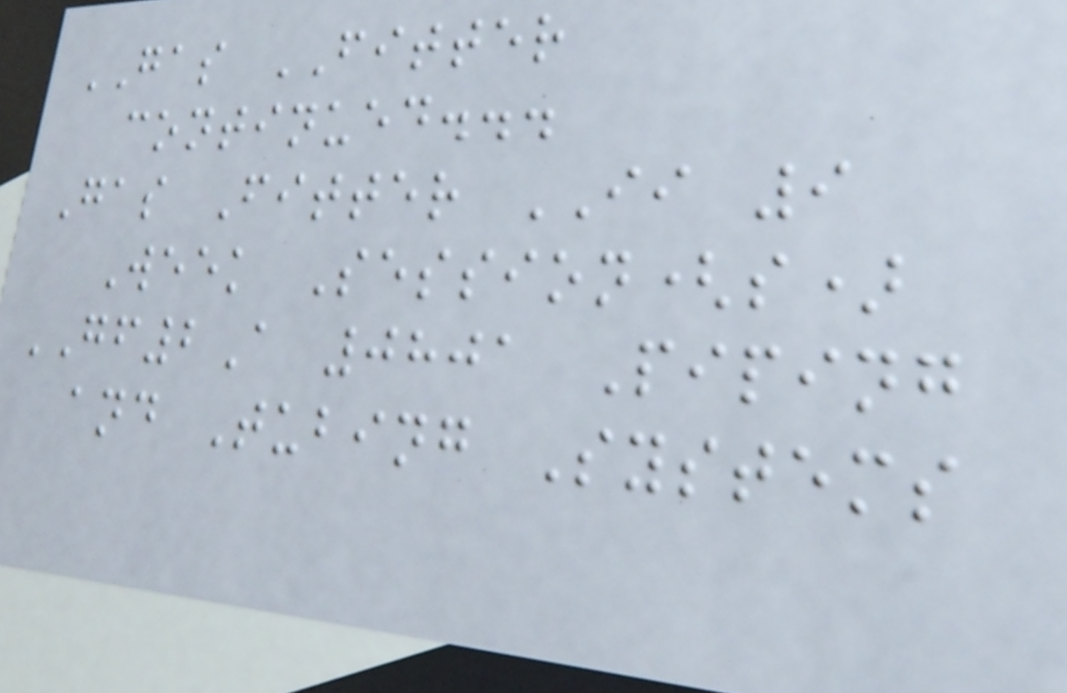GAS FITTER
continued...
Gas Fitter II 9
Week Session(s)
GF2A 0801 Piping
and Tubing Systems
